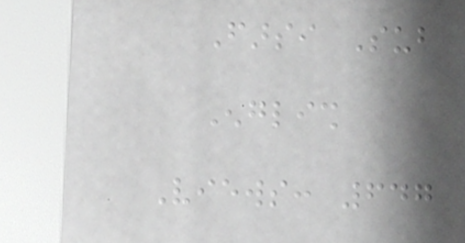Farsi Sub
English
Views: 647
